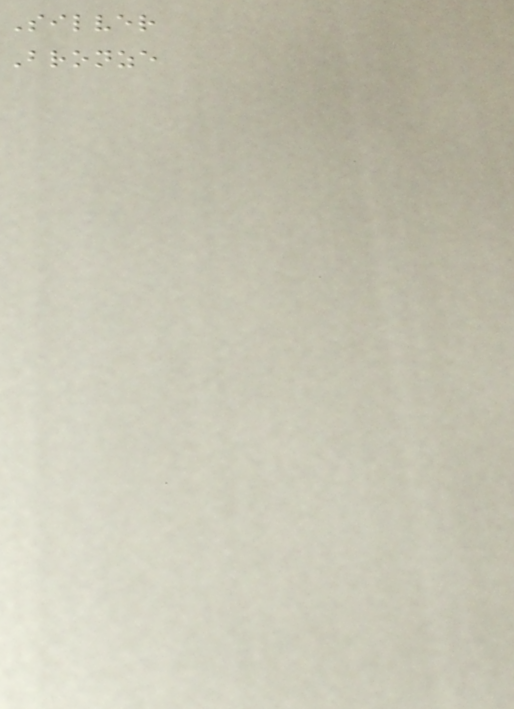Silver
Bronze
